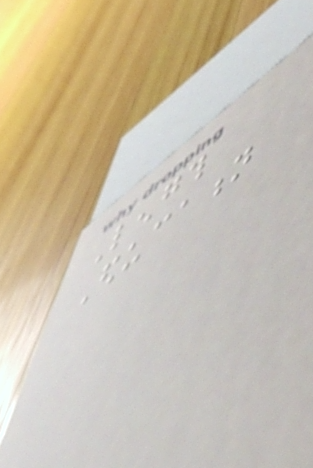Length
Education
